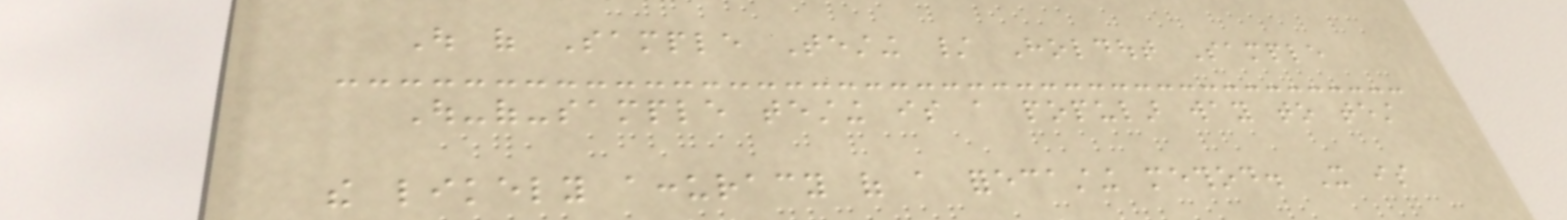Out of Sample Testing / Holdout Sample
Out-of-sample testing is a popular way to test
the likely accuracy of a forecasting method. It is
